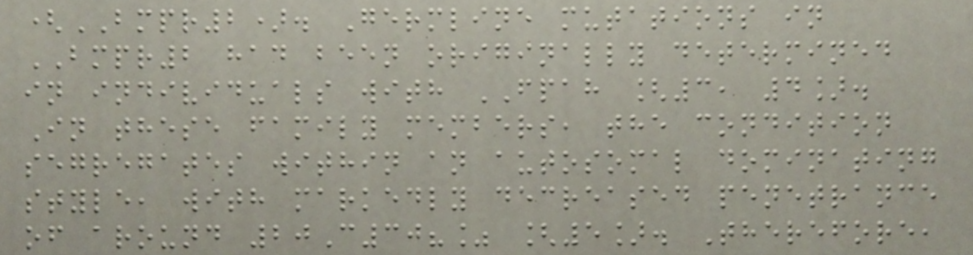(BMPR2). Germline mutations in
BMPR2 had been originally determined
in individuals with FPAH [3, 4].
In these family members, the condition
segregates within an autosomal dominating
style, with markedly decreased penetrance
of around 20C30?% [5]. Therefore,
